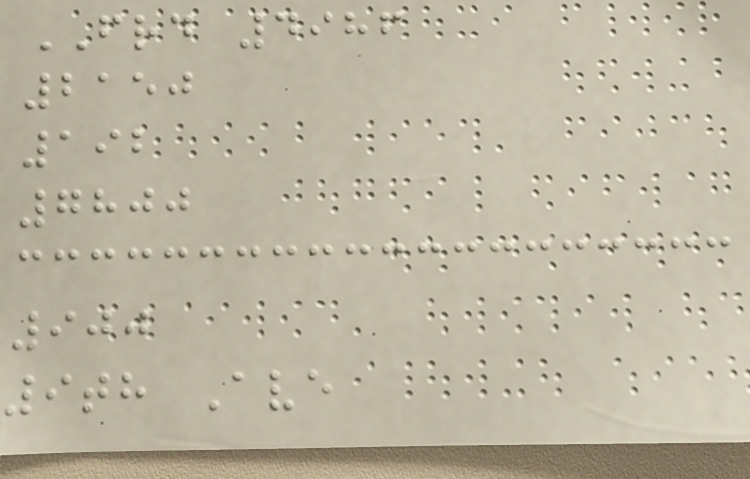FRD 4986
2150
192
7800
900
9th Ave
